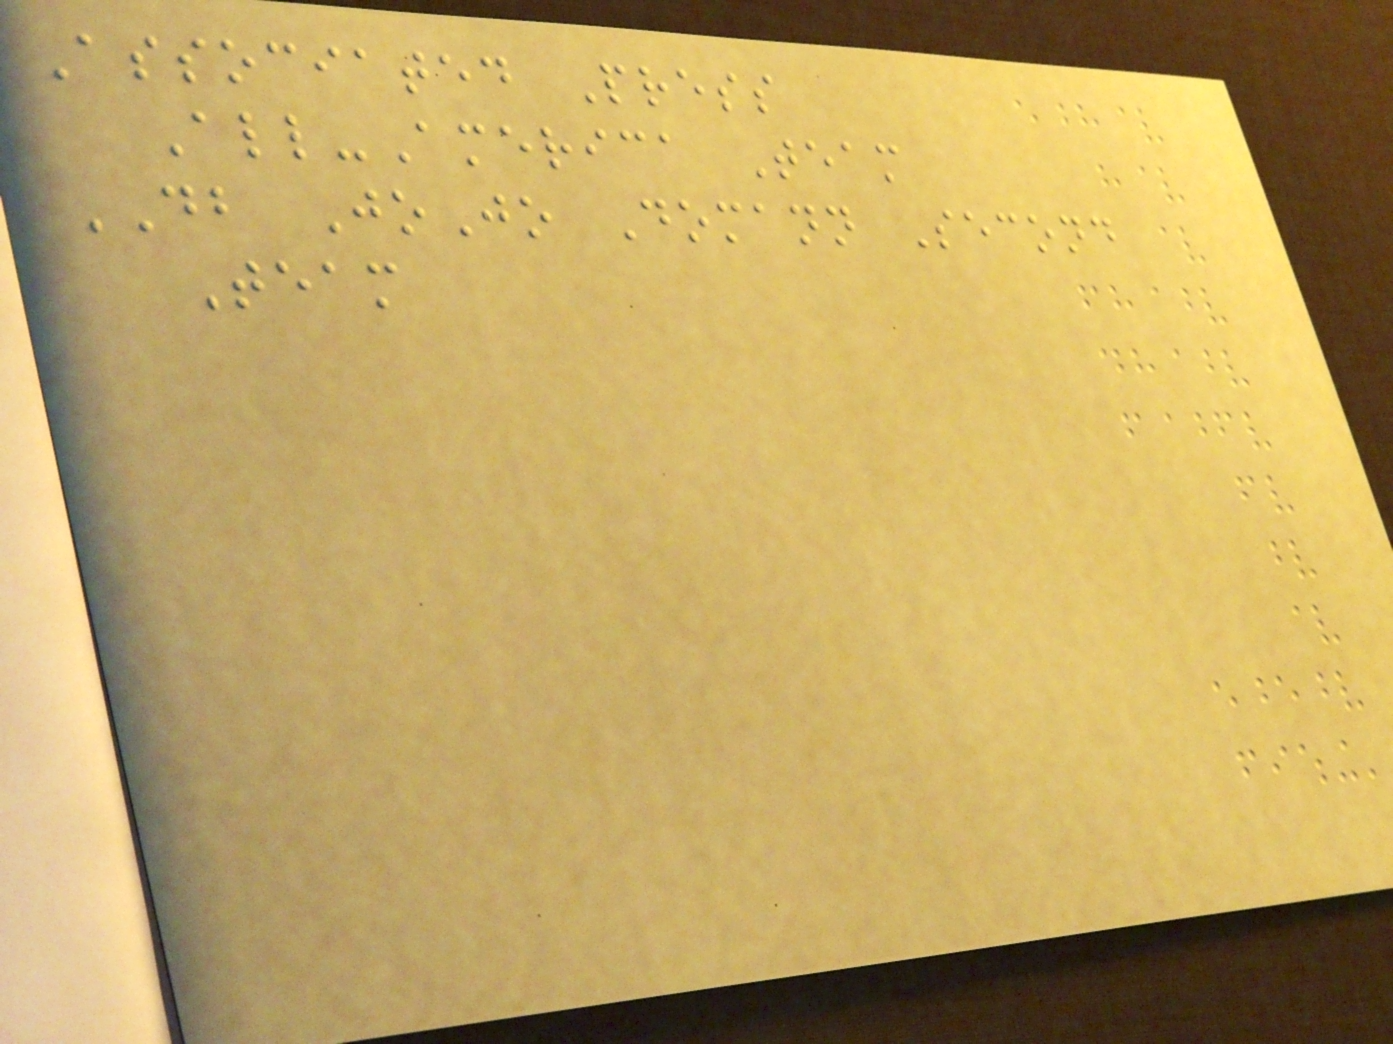Associated Press
All-America Team
DB JoJo Domann Second
Team
